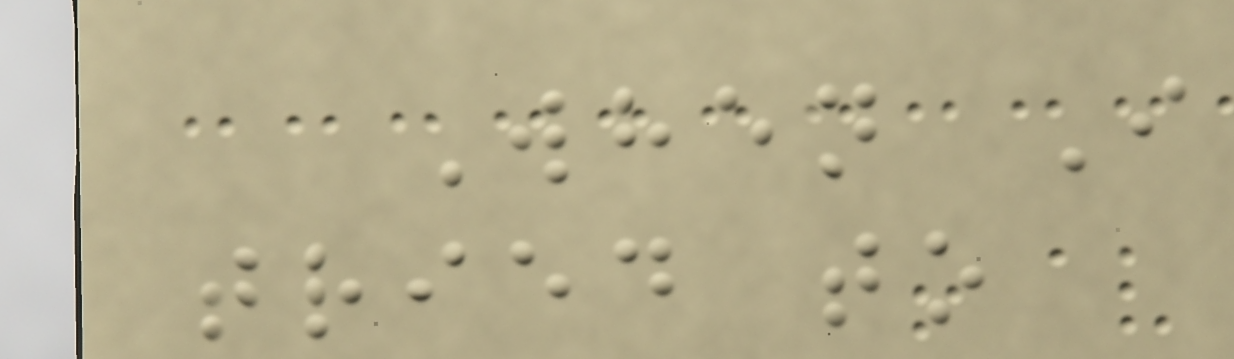When I
tried to
